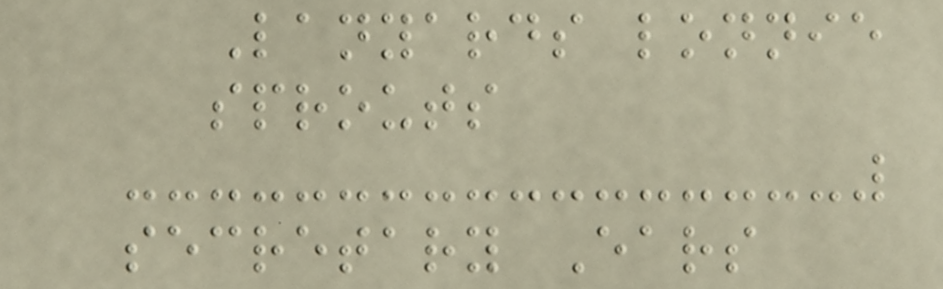Lanyards lonnie
sprouts
secretary Ears
